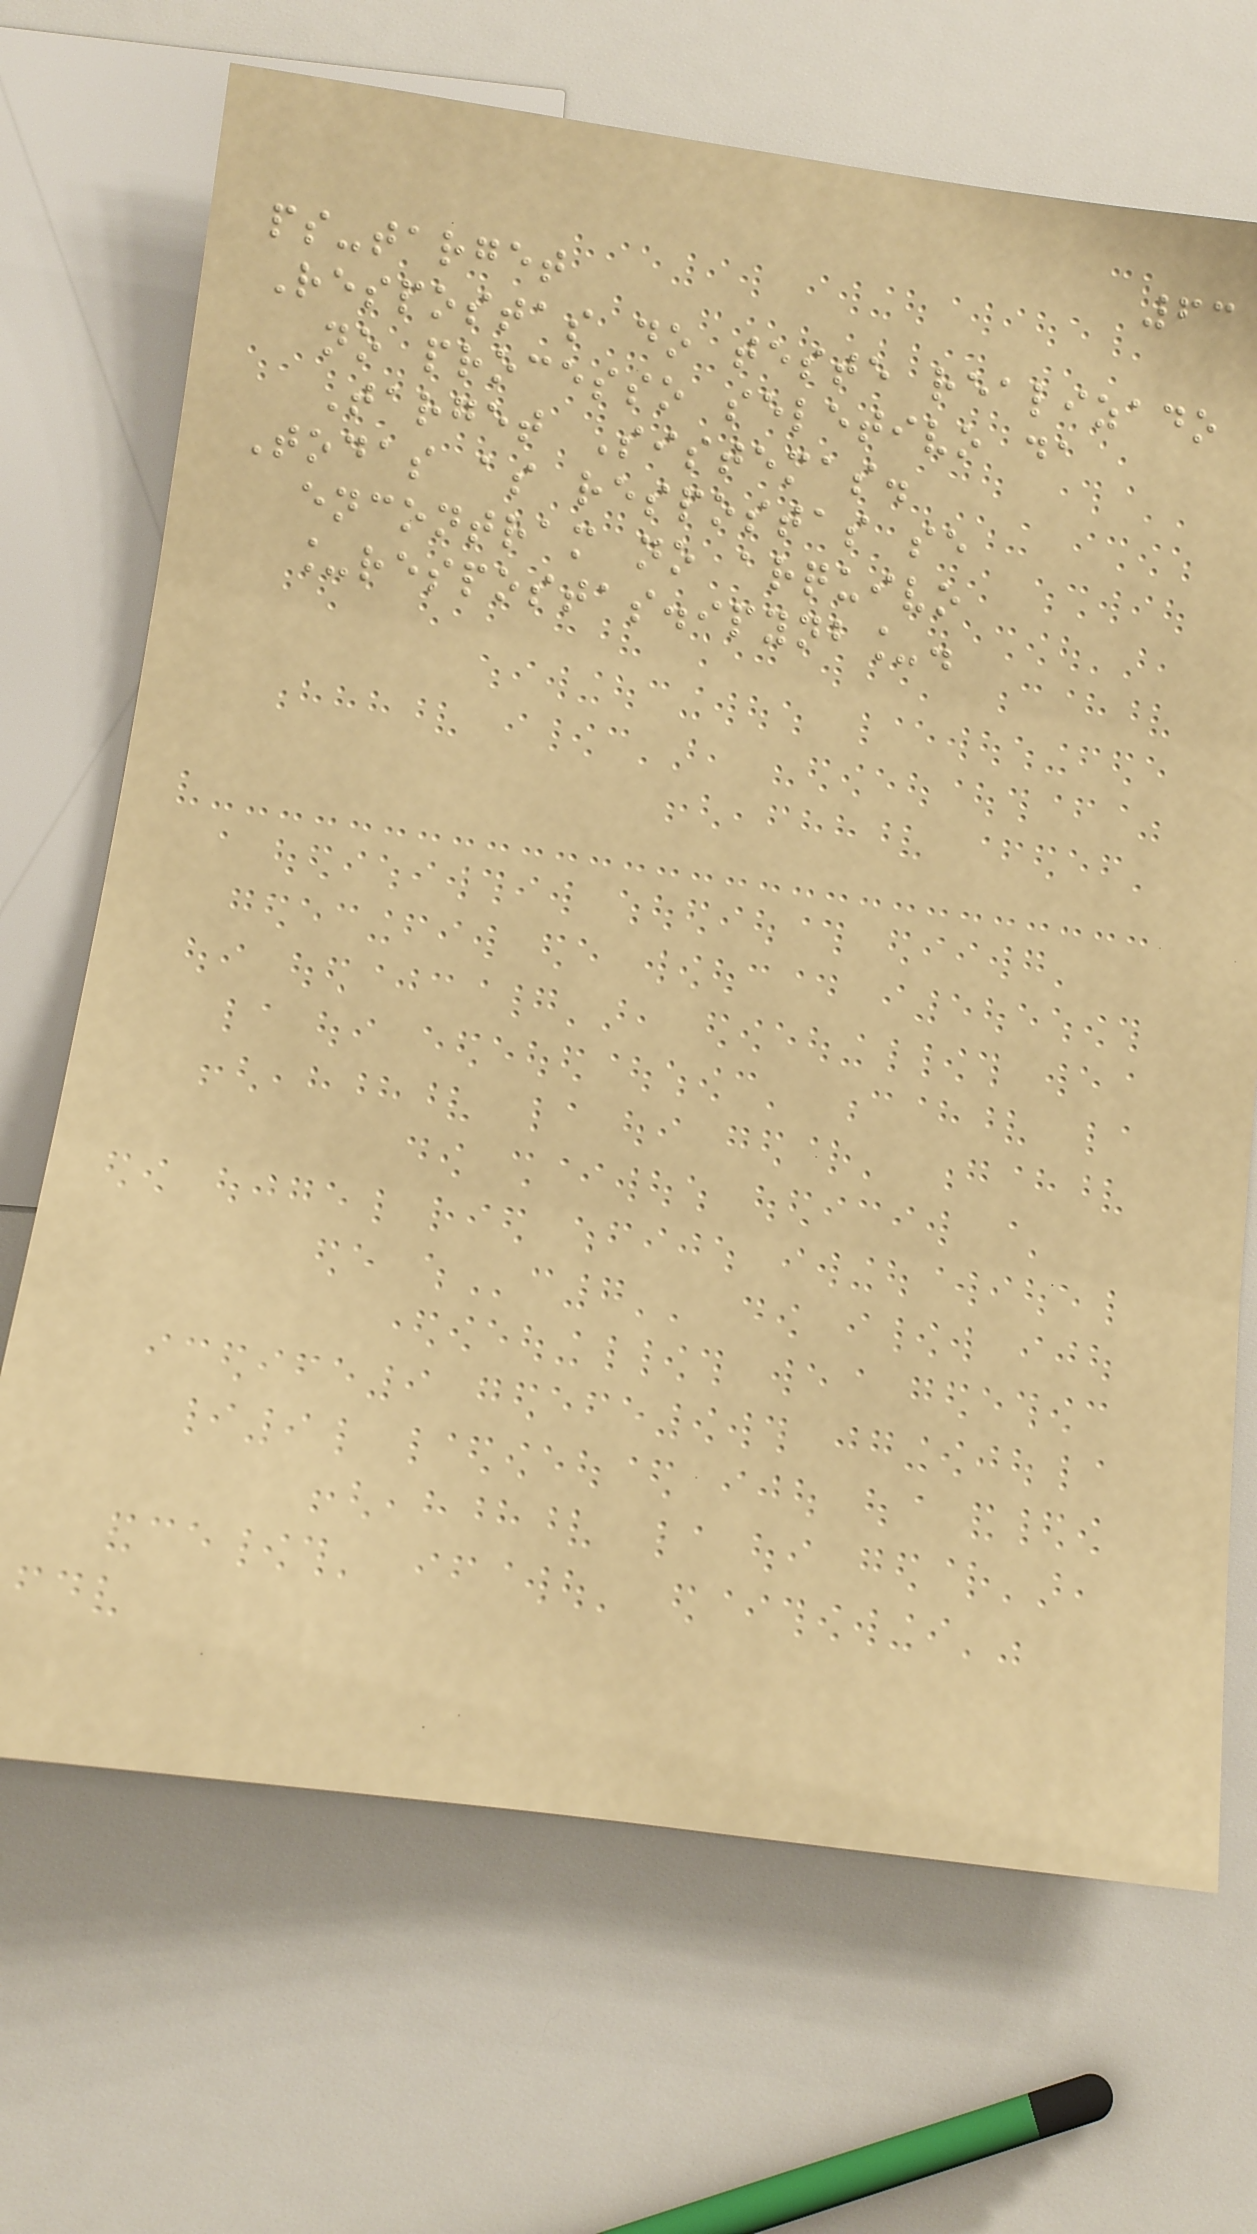63
ps-target
Respostas do teste realizado
no processo seletivo da
Target Sistemas.
Todas as respostas se
encontram no arquivo
_respostas.ipynb_.
